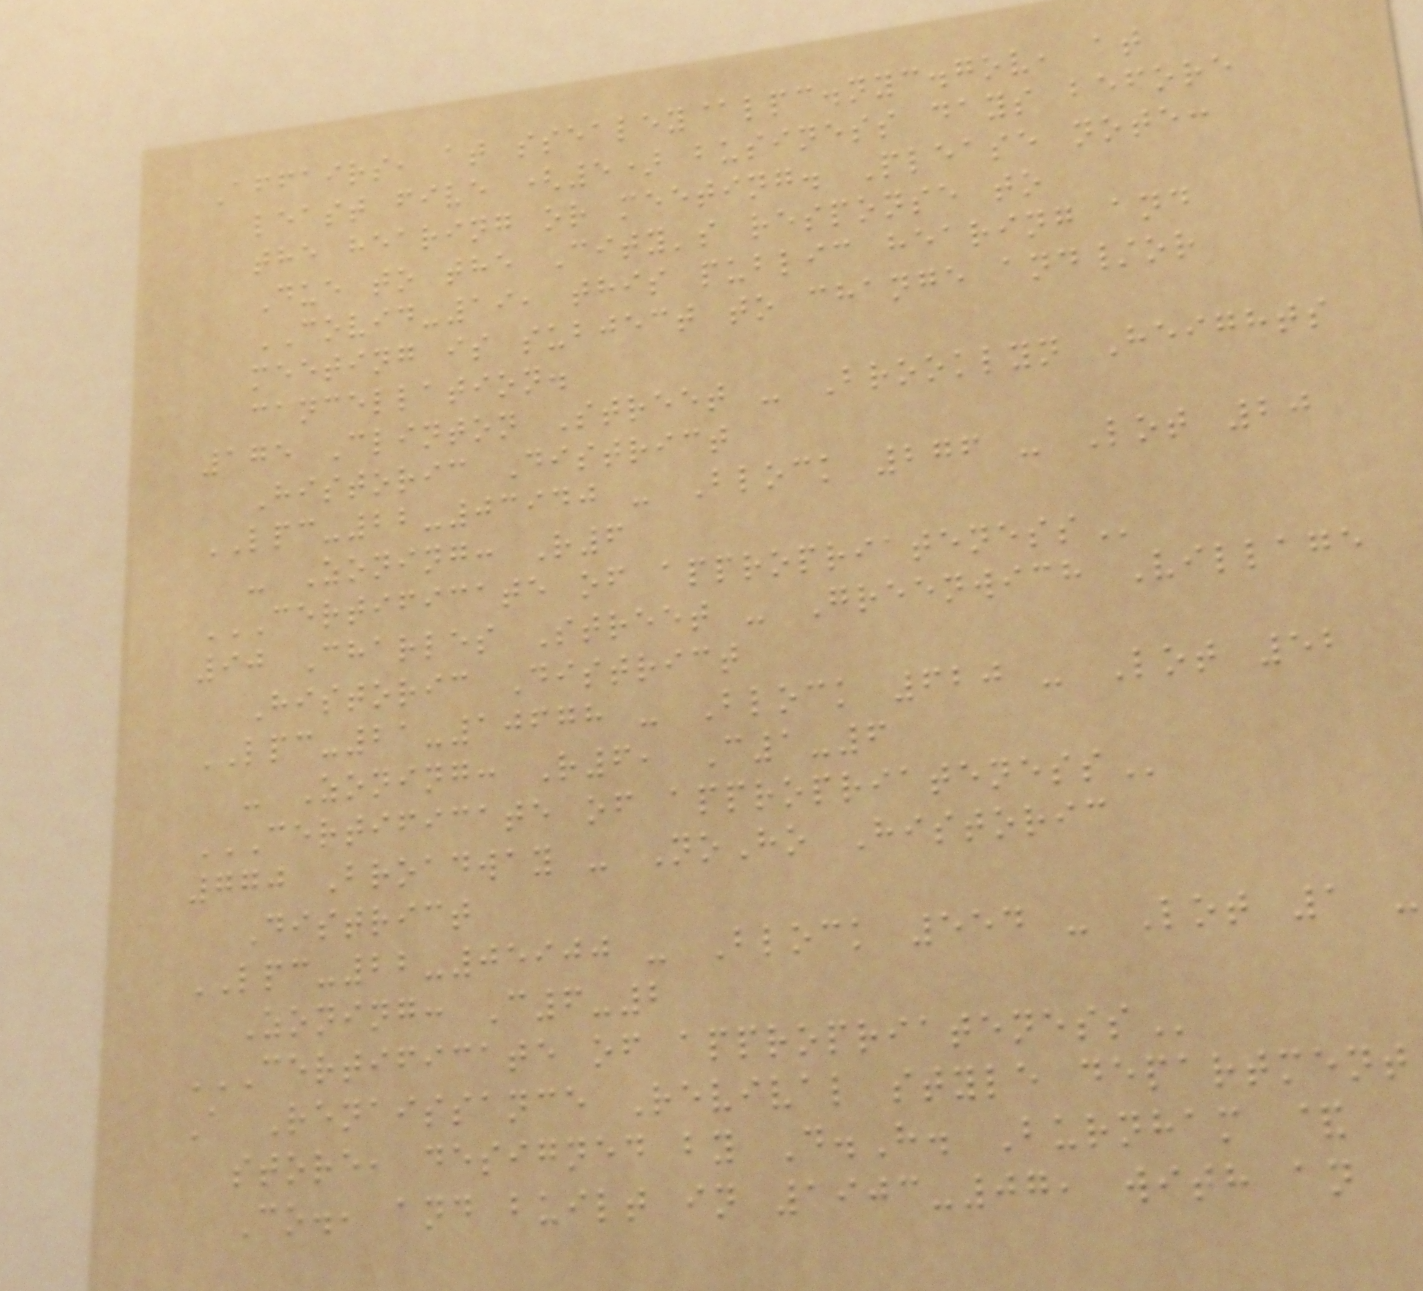Affairs, at ssealey@lpc.nyc.gov, at
least five (5) business days before
the hearing or meeting. Please note:
Due to the City's response to
COVID-19, this public hearing and
meeting is subject to change and/or
cancellation.
175 Clinton Street - Brooklyn Heights
Historic District
LPC-22-03940 - Block 276 - Lot 20
- Zoning: R6
CERTIFICATE OF APPROPRIATENESS
90 Charles Street - Greenwich Village
Historic District
LPC-21-10678 - Block 620 - Lot 52
- Zoning: R6, C1-6
CERTIFICATE OF APPROPRIATENESS
770 Broadway - NoHo Historic
District
LPC-22-05900 - Block 554 - Lot 1 -
Zoning: C6-2
CERTIFICATE OF APPROPRIATENESS
A Renaissance Revival style department
store, designed by D.H. Burnham &
Co., and built in 1903-07, with an
